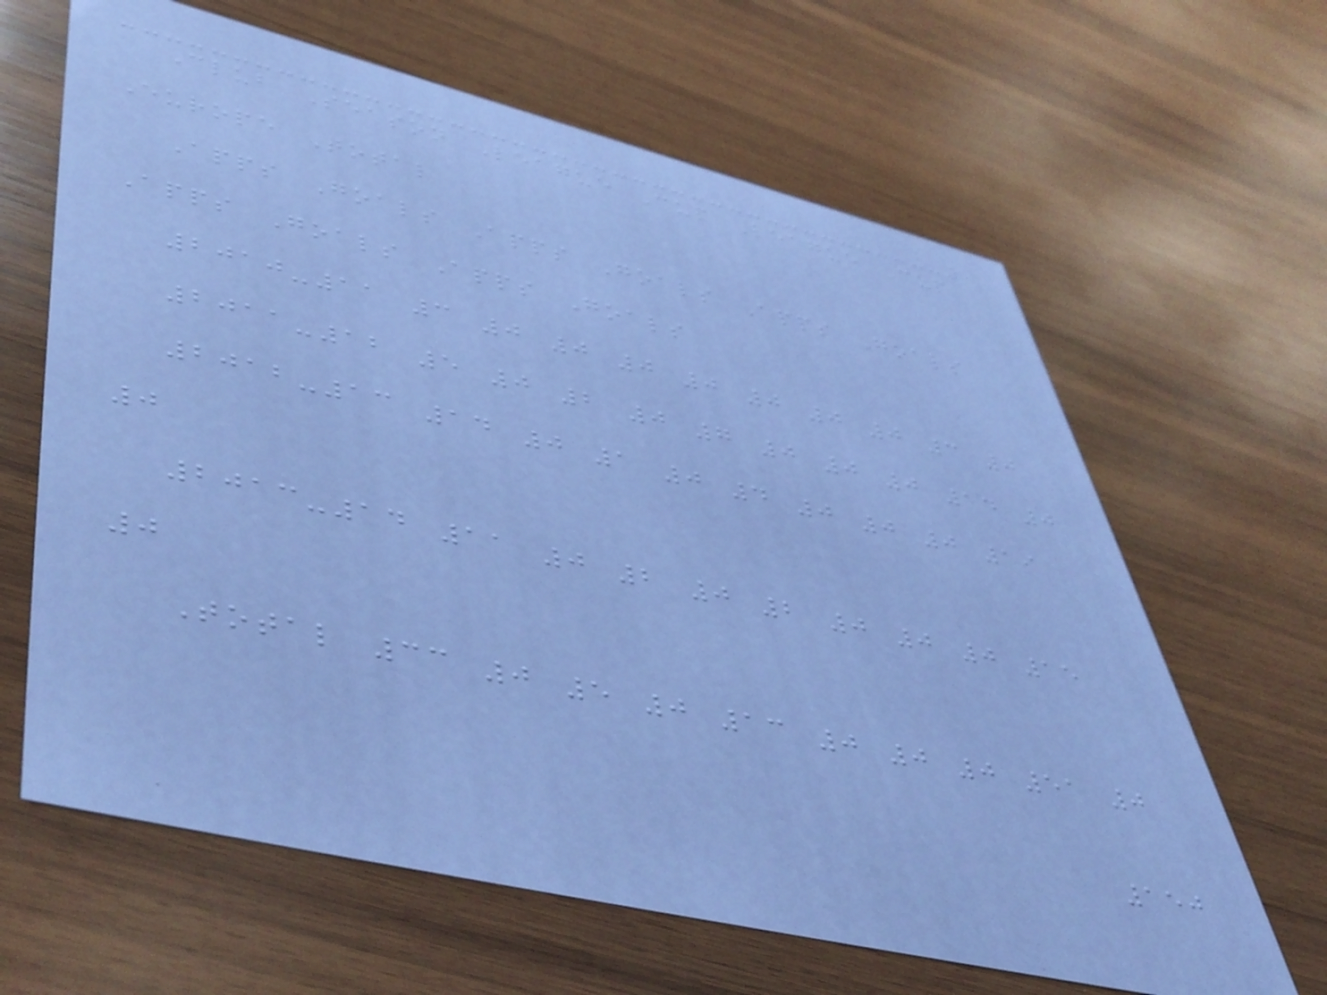Club Season League Cup League Cup
Europe Total
Apps Goals Apps Goals Apps Goals
Apps Goals Apps Goals
2010-11 3 0 0 0 0 0 0 0 3 0
2011-12 5 0 2 0 7 0 0 0 14 0
2012-13 14 0 1 0 4 0 0 0 19
0
2013-14 11 0 2 0 2 0 0 0 15
0
Total 33 0 5 0 13 0 0 0 51 0
150
